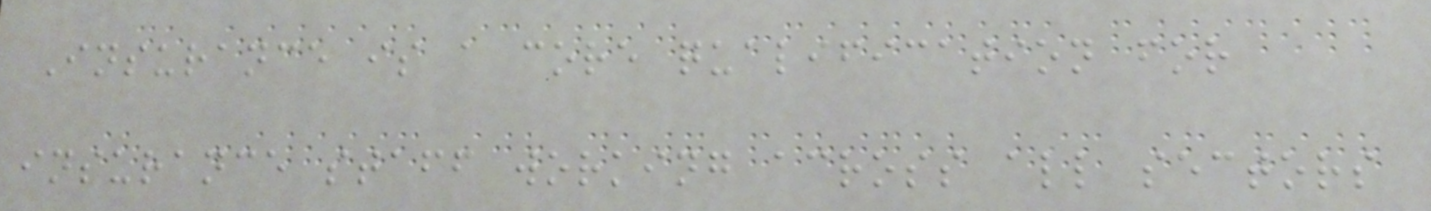Insurance is a core qualification for
insurance staff working across all sectors
